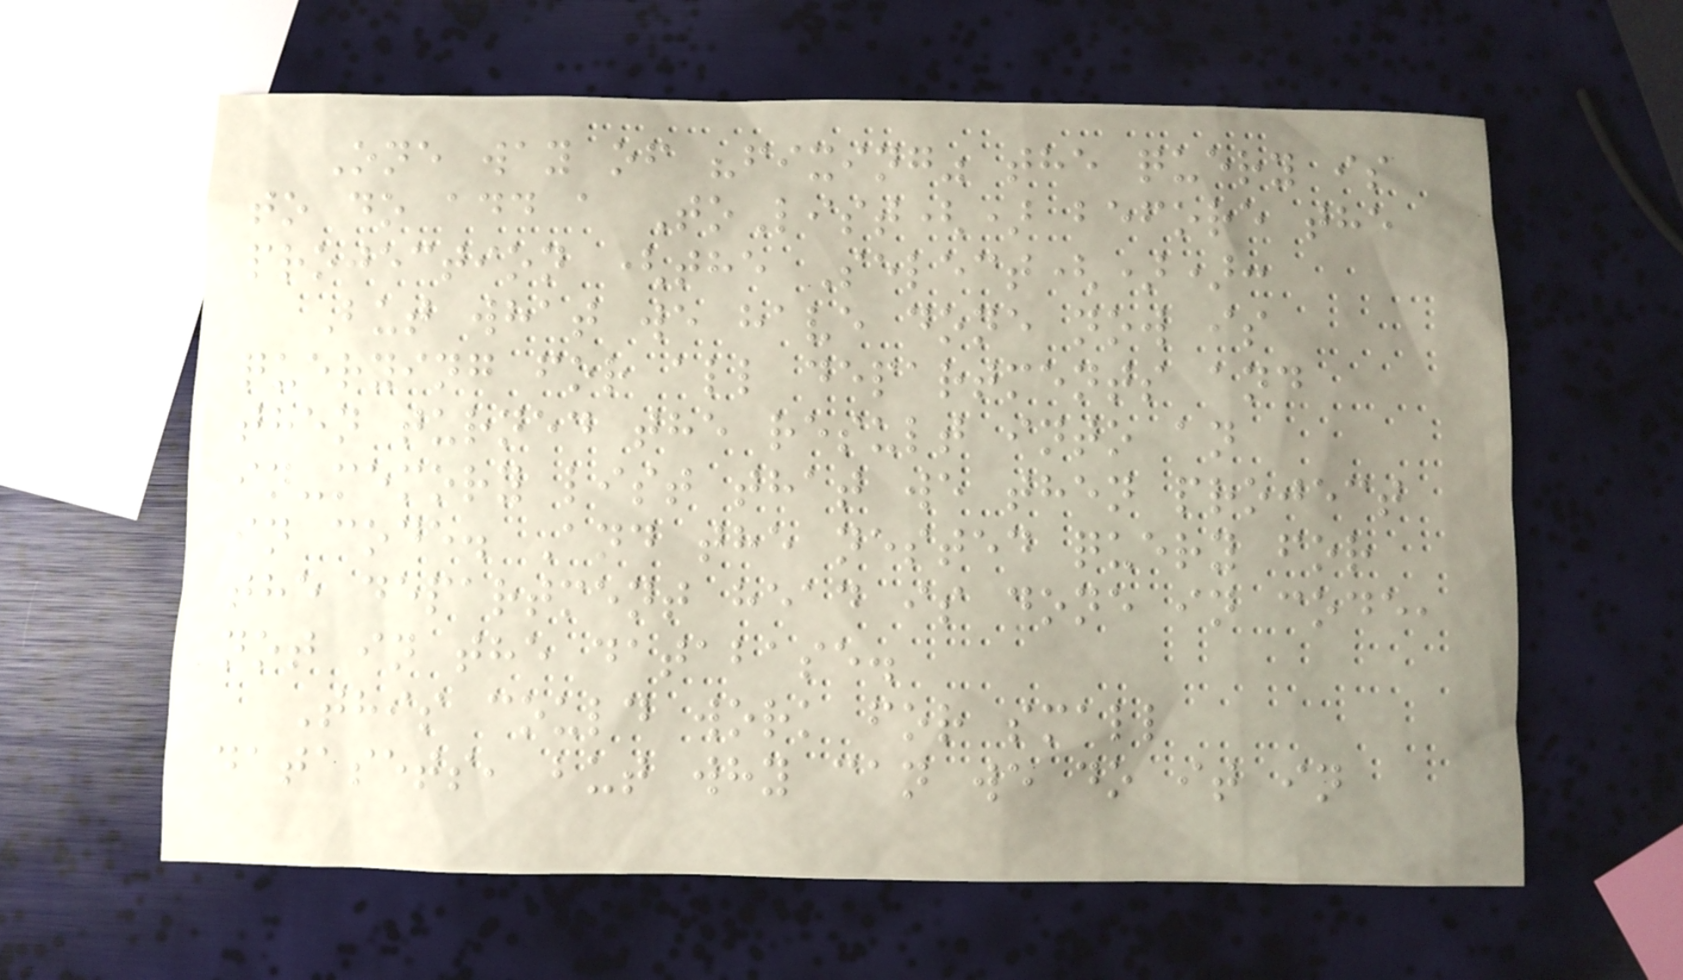One way of "fixing" the query is
to do add a ToList() before the
projection (the Select()):
But what we have done now is
querying for all departments and
then turned the result into an
in-memory list that we then project
in code. And the nested query for
the department head is done in code,
not in the database.
This could work for small
datasets, but why can we do it in
